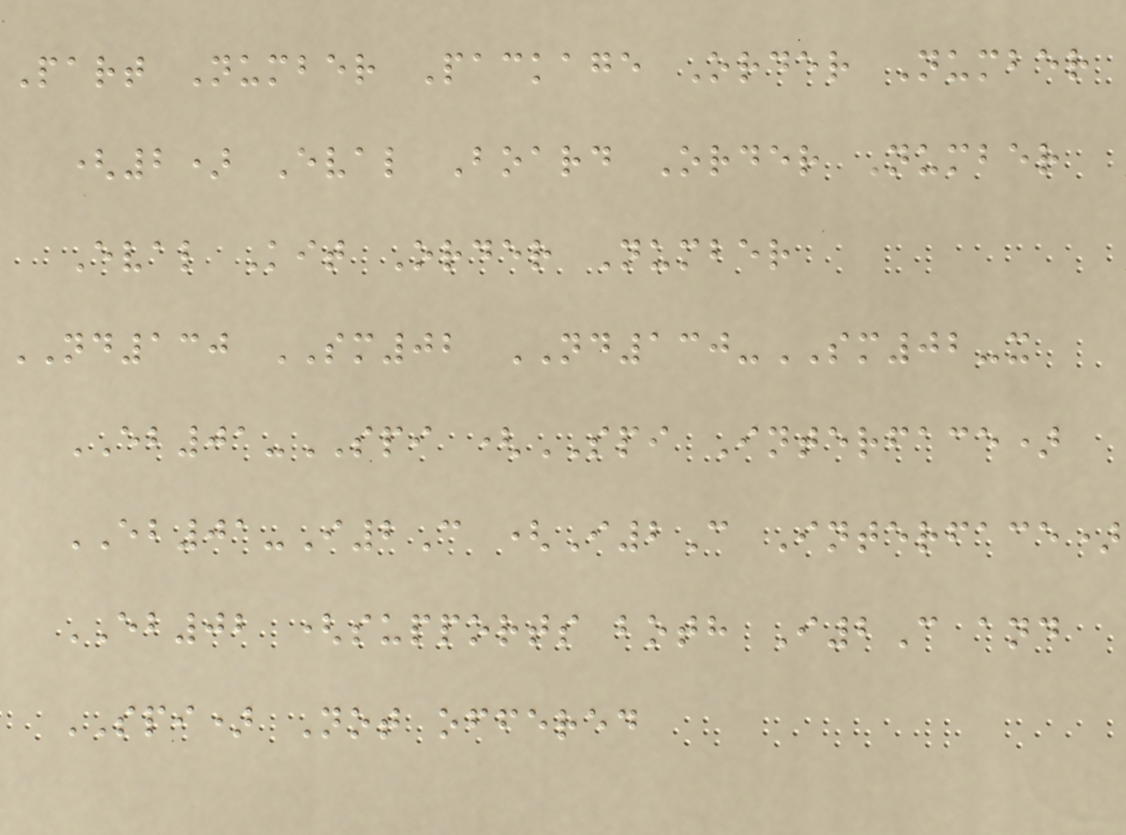Part Number Package Order Number
(2) Eval Board Order Number
Eval Kit Order Number
ND130 SM02 ND130-SM02-x
EB01-SPI (SPI Interface)
EB01-I2C (I2C Interface)
EB02 (supports both I2C and
SPI) Not offered
